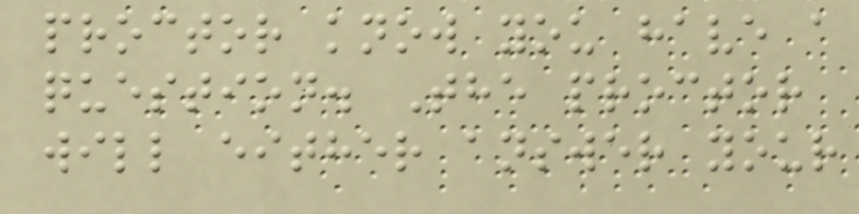proctor know you have a
question. The proctor
will either answer your
